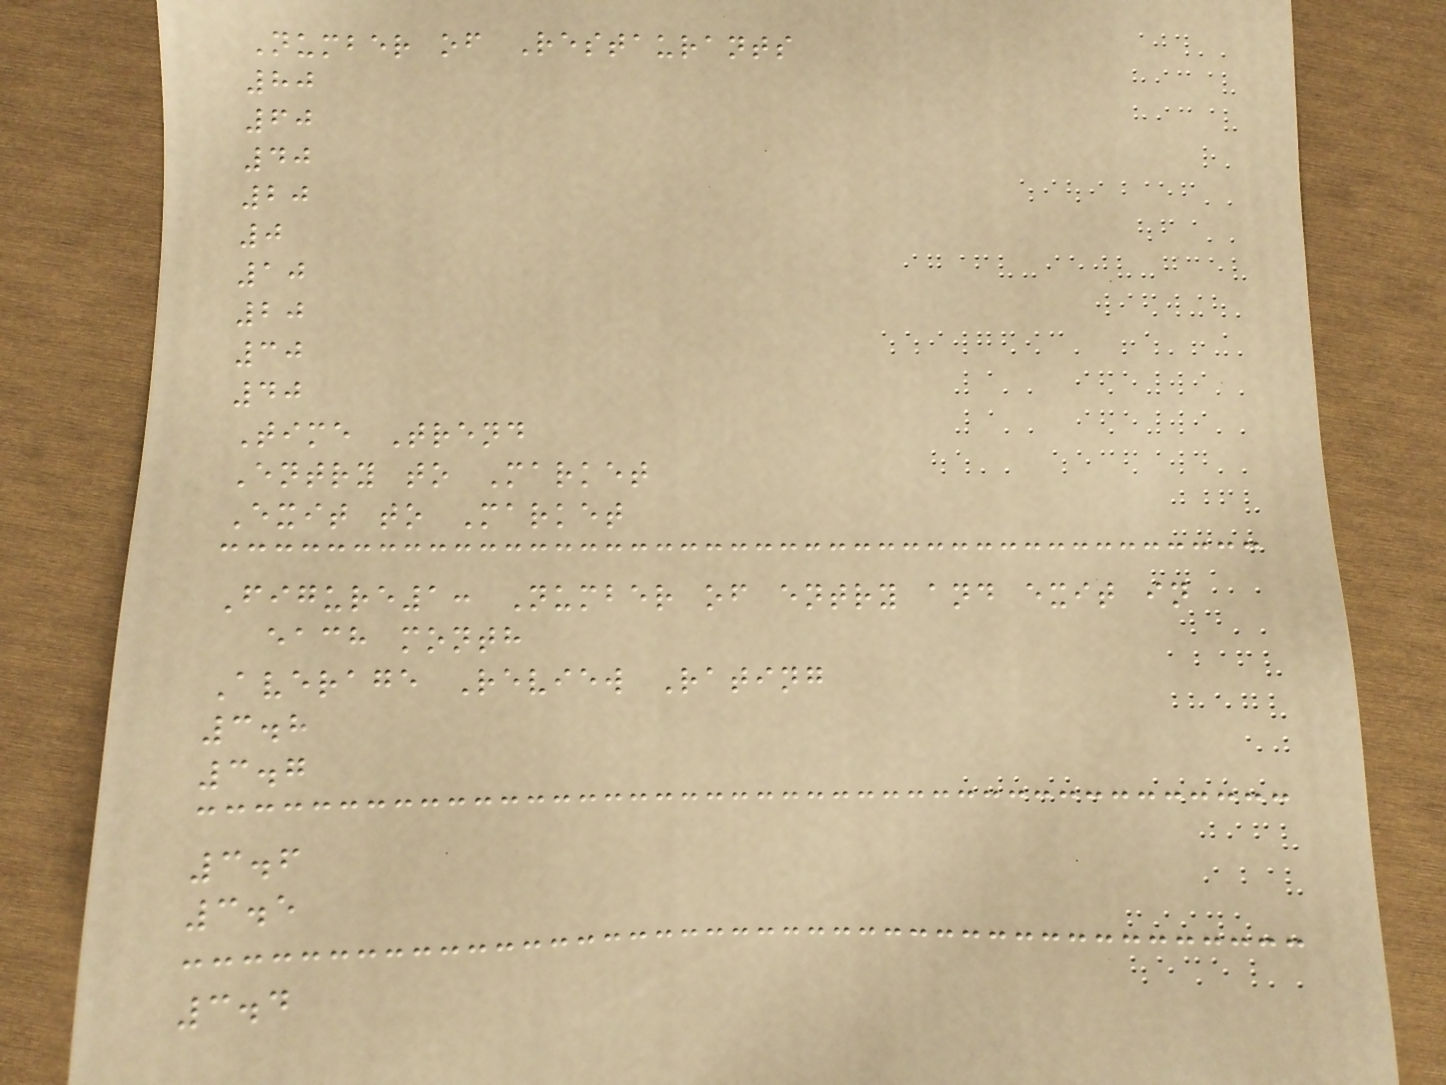Number of Restaurants
80
60
40
20
0
10
20
30
40
Time Trend
Entry to Market
Exit to Market
Figure1: Number of entry and exit in
each month
Average Review Rating
3.8
3.7
3.6
3.5
3.4
